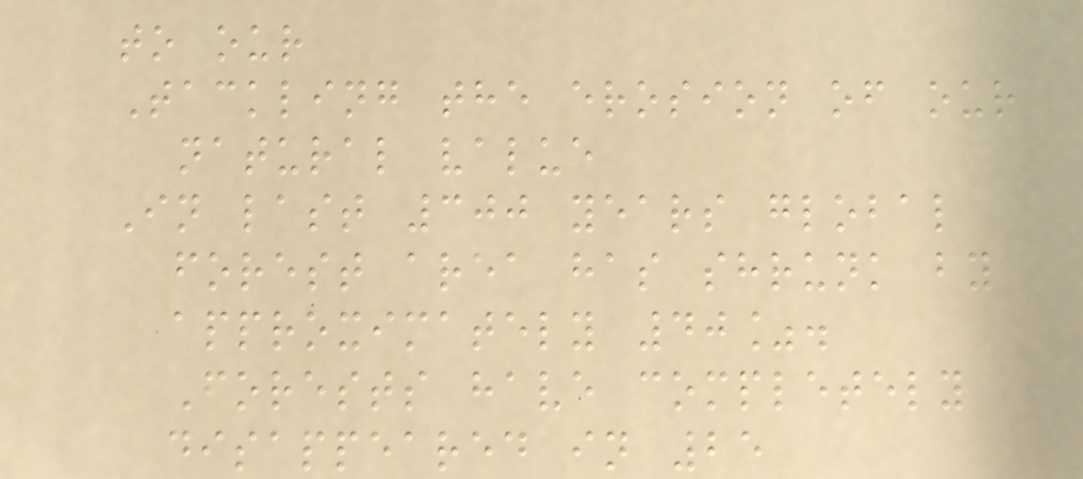to our
Tackling the erosion of our
natural value
In last 300 years global
forest area has shrunk by
approximately 40%.
Forests have completely
disappeared in 25
